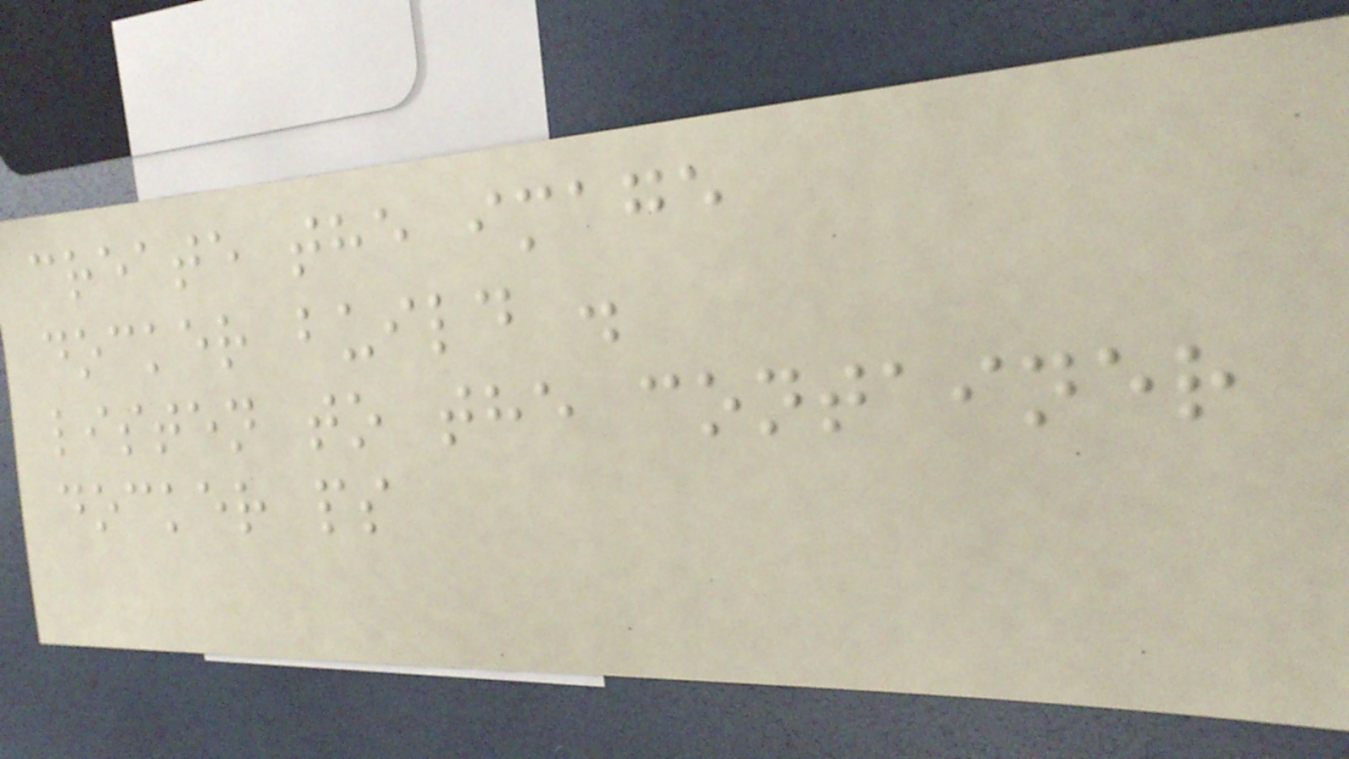create the image
docker build .
listen to the container
docker ps
